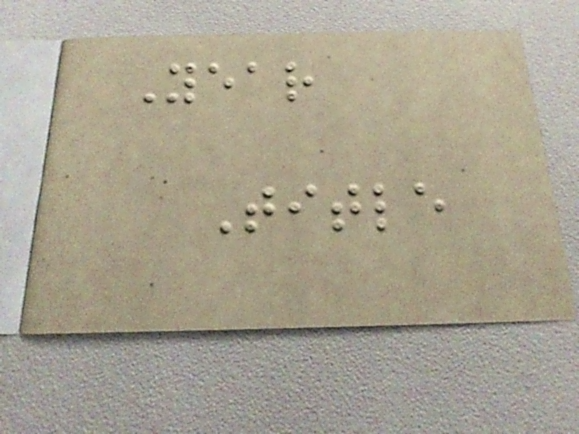Year
Title
